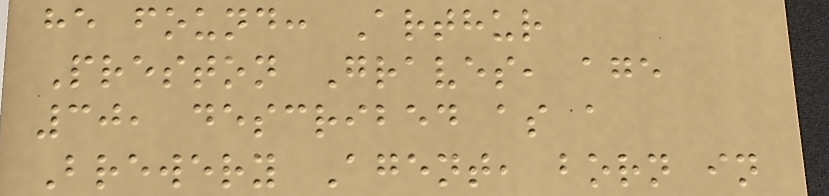he found: Arthur
Preston Graves, age
30, described as a
Brewery Agent, born in
